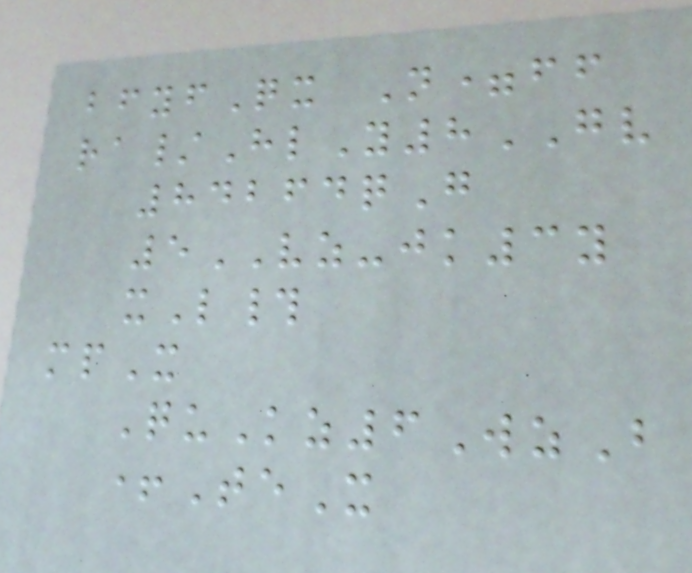bfyfQx N=ff
ra/HlY8GV
84264qG
5VZ-jk3y
xL#
mpX
QuKz6WzB
+TeX
